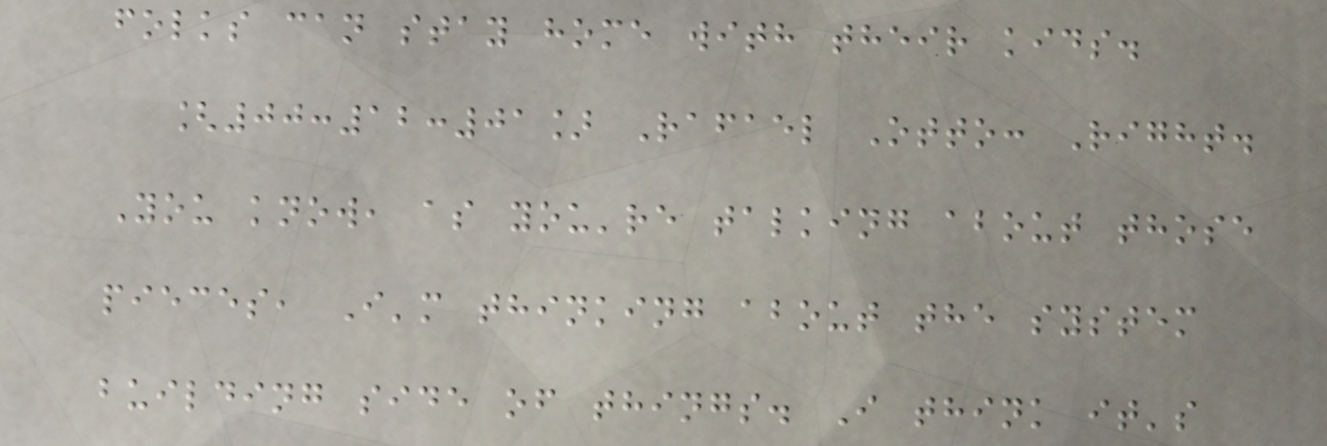folks can stay home with their kids.
[00:12:01] Rafael Otto: Right.
You know, as you're talking about those
pieces, I'm thinking about the system
building side of things. I think it's
